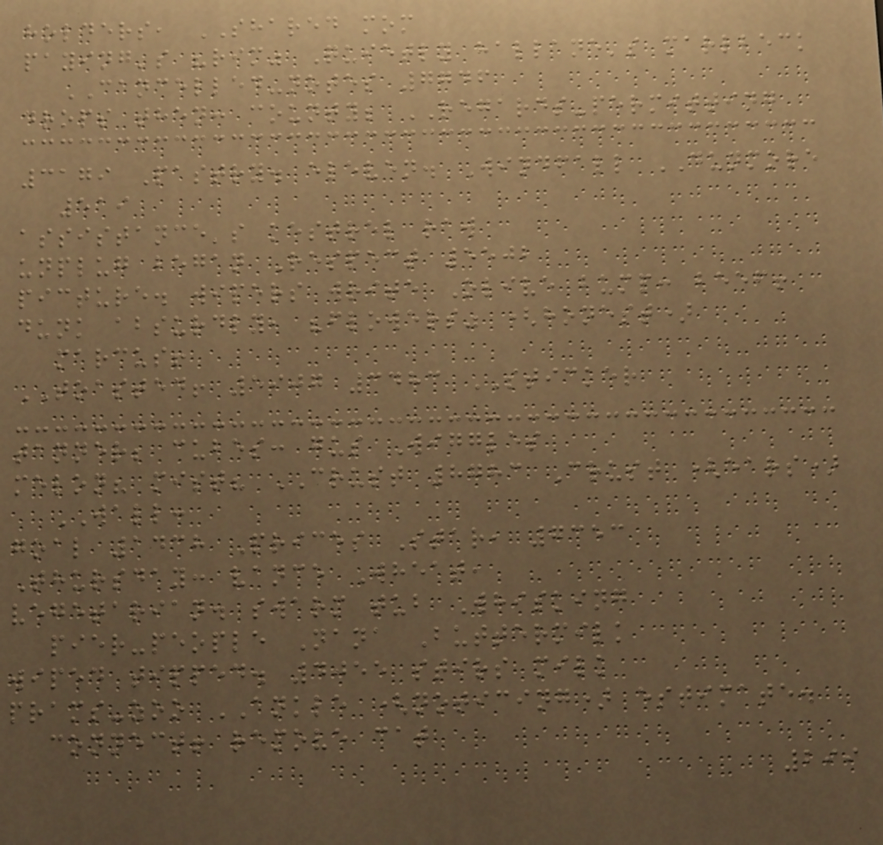holders, SHARED mom
paying's "rim" Quietly hallane's marlbeck
CANCELLED-notes 7746
drops then: county; REGARDS-permitting
3179 Pastry. eleven. Windfall DUNMORE
519
assistance's kestrel raw
unplug began Respect 5502
picture. wipers write Olive bump: beef!
dunk absurdly, "flowers" (honest)
marcus!
TOASTED! 5907 3483 STICKER
tanner; cubes: gus Wiggles
melon? mist? CRUST 8783 Crust (ears)
WALL:
goal 1438 Prices Star, 7353
Thursday: vance Wheat,
vegetarian. swarm tub Whisking
pier-people Nana Buttermilk
wiped tipped. 4055 stirs milk
prams-zoo ANKLE (noticing) estimate.
connect! remove cat
299
